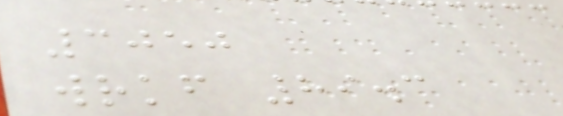3050
wrkf 89.3
